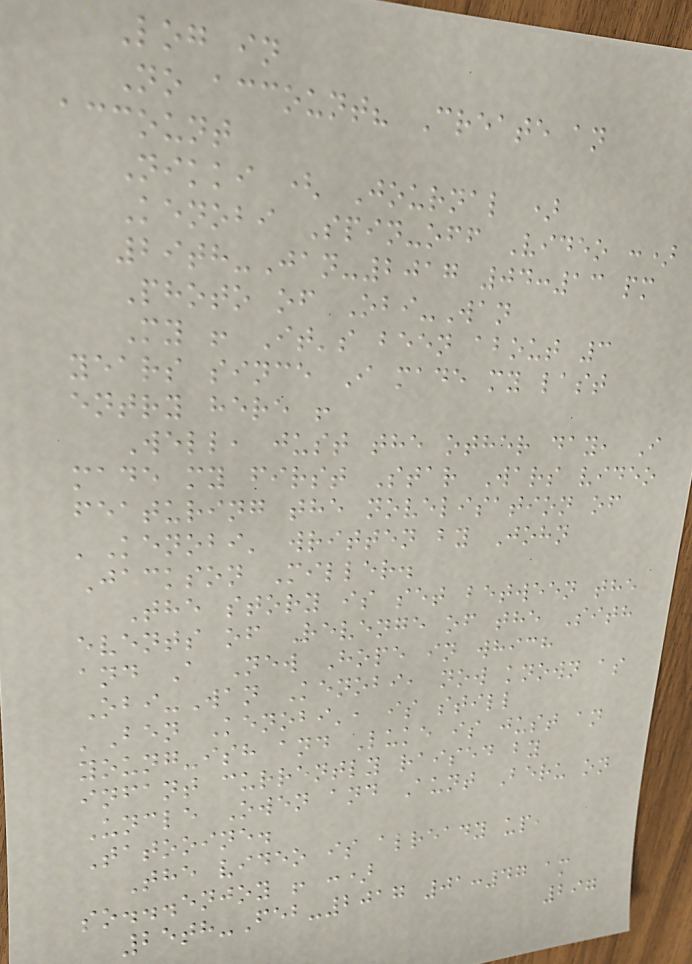Log in
No account? Create an
account
Nikki ( Journal )
Kenobi Spin-off Video :)
29th-Jan-2017 04:13 pm
Photo of Obi-Wan
My ! It's been about 3
years since I made my last
entry here !
Well, just the other day, I
made my first Star Wars video
featuring the novelisation of
'Kenobi' written by John
Jackson Miller.
The story is set between the
events of Revenge of the Sith
and A New Hope in which
Obi-Wan Kenobi, now known as
'Ben Kenobi', is still
young-ish and Luke is just an
infant currently raised by
Uncle Owen and Aunt Beru on
Tatooine.
The video is already up,
so...enjoy ! :)
25th-Feb-2017 01:47 am
297
